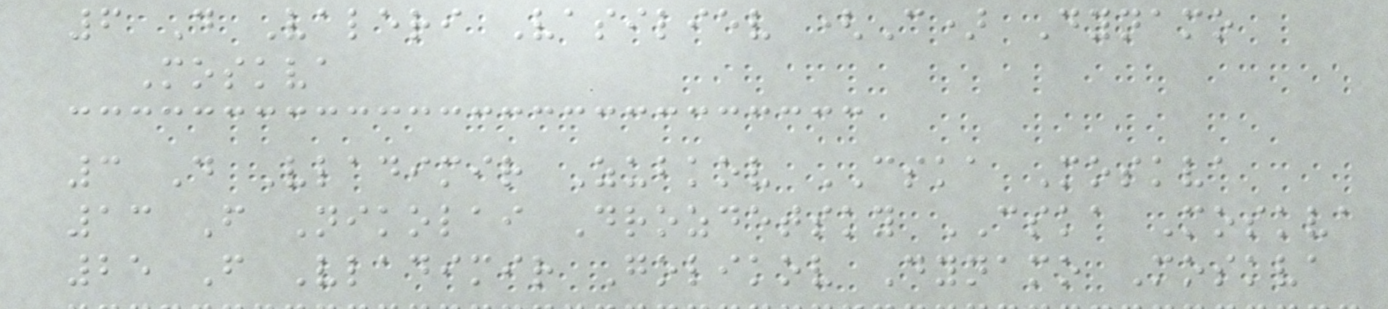6 D Valeri Vasiliev (C) Dynamo
Moskva
3 D Vladimir Zubkov CSKA Moskva
13 F Nikolai Drozdetsky CSKA Moskva
25 F Vladimir Golikov Dynamo Moskva
